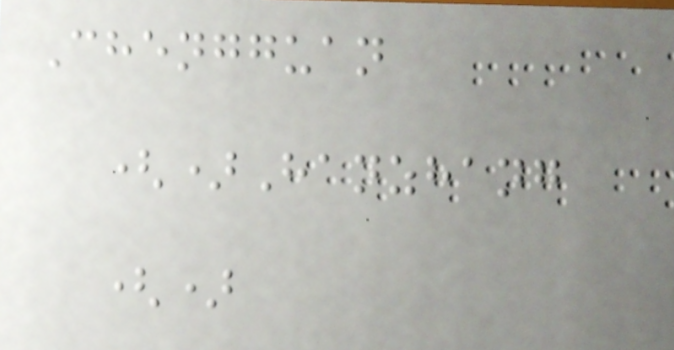Chengguan
()Hanzhang
()
